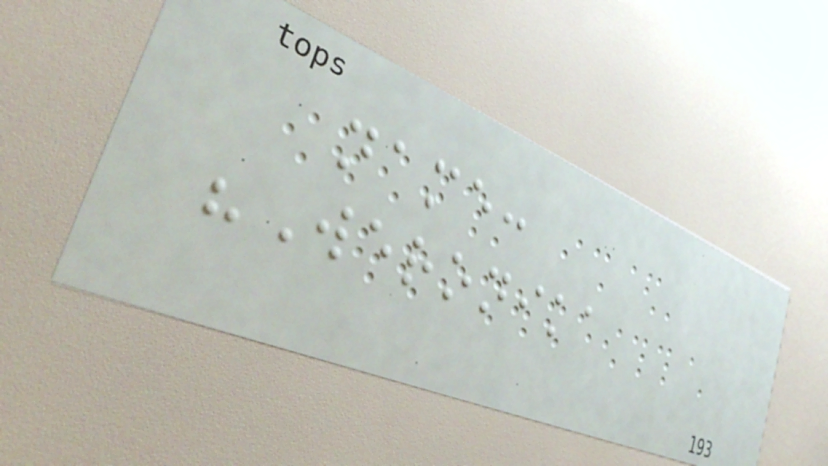name:
"Weronika
